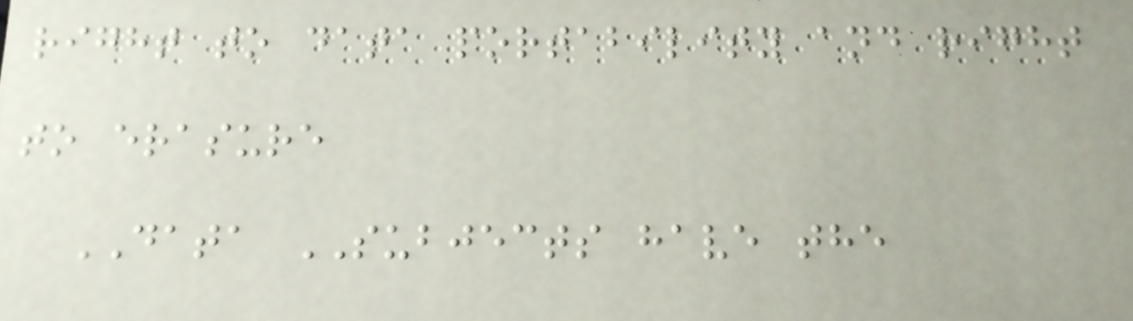right to data portability and right
to erasure
DATA SUBJECTS have the
